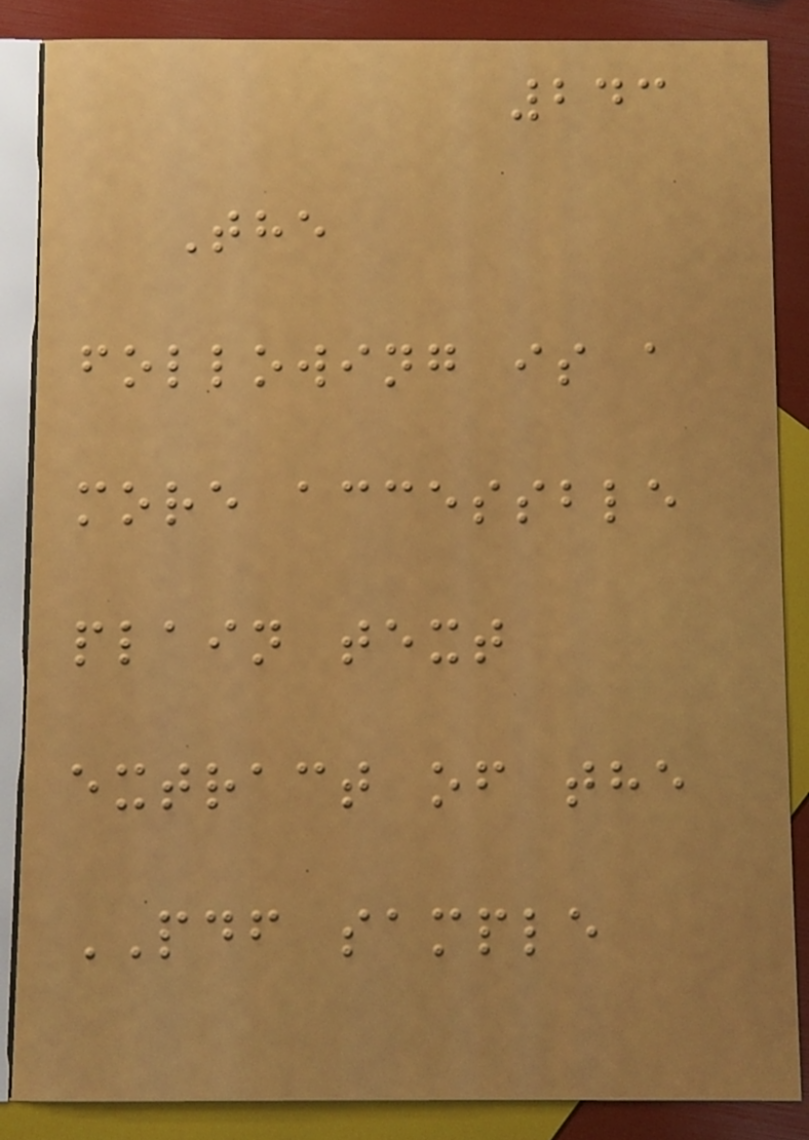243
The
following is a
more accessble
plain text
extract of the
PDF sample
